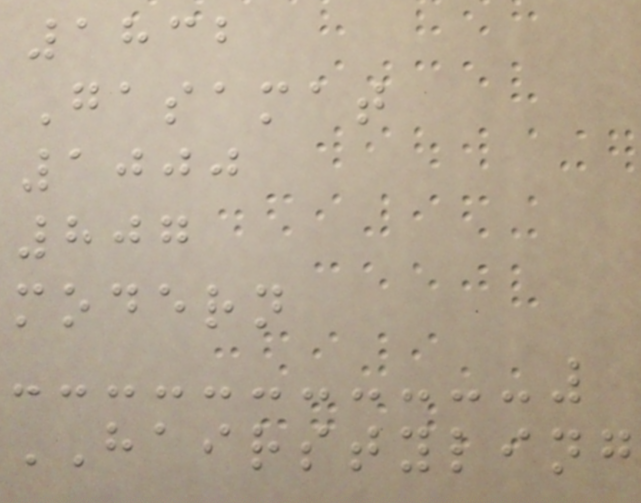1832
Gasamat
1000
807
modern
HAIRSTYLING
